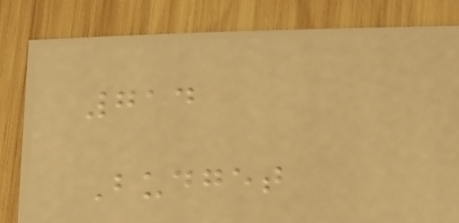714
Budget
